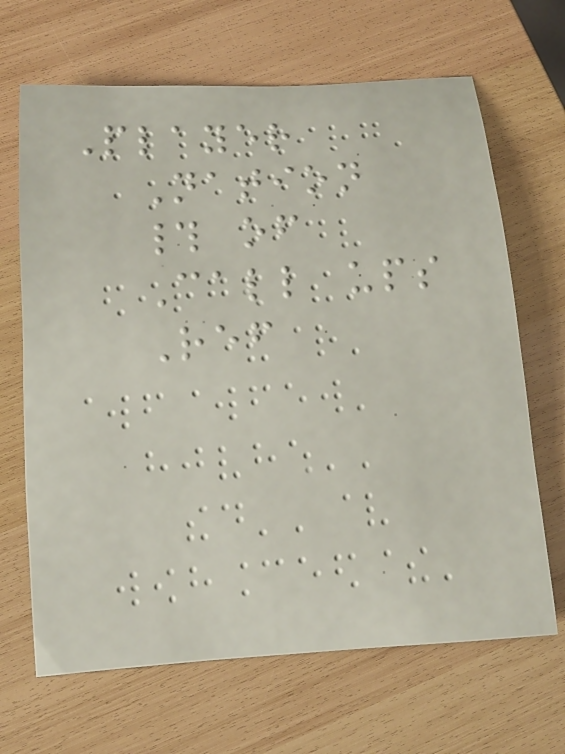Player
Nation
# of
Call ups
Ref
